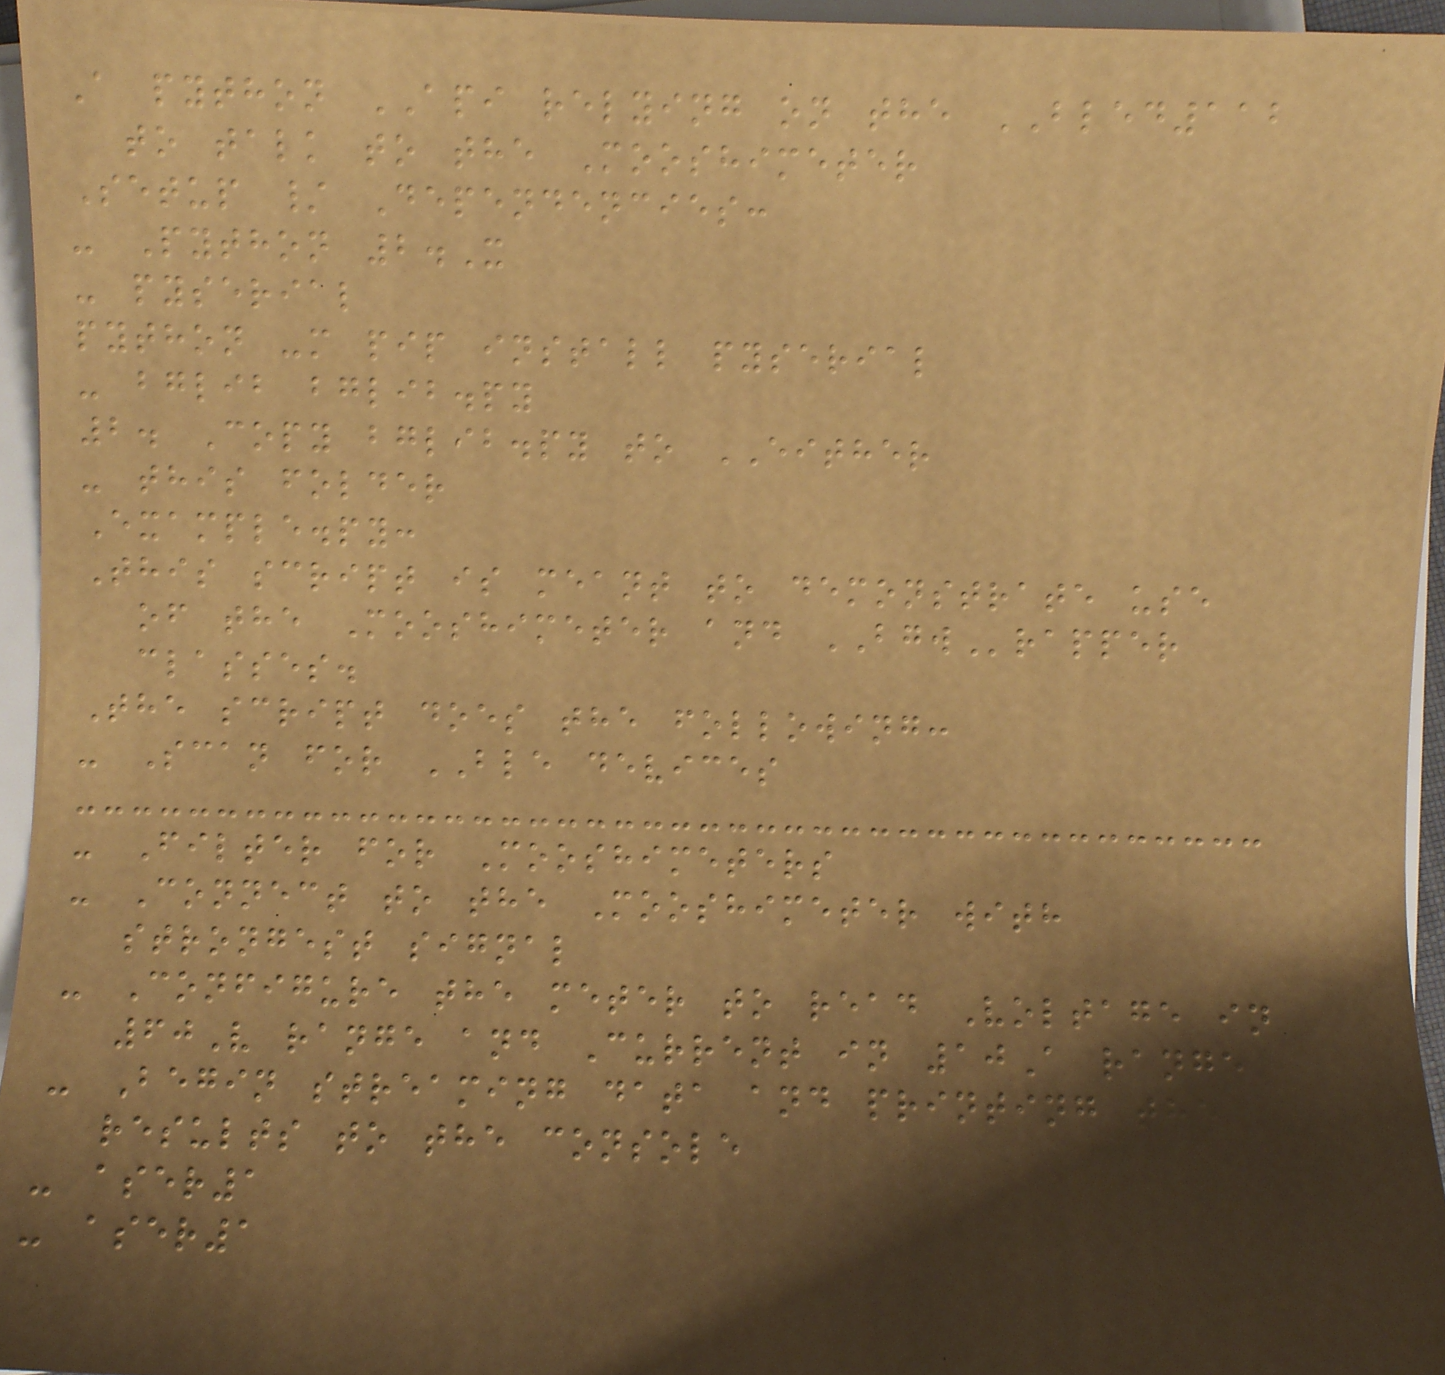A python API relying on the BLED112
to talk to the Mooshimeter
Setup / Dependencies:
- Python 2.X
- pyserial
python -m pip install pyserial
- bglib bglib.py
2. Copy bglib.py to EITHER
- this folder
Example.py:
This script is meant to demonstrate use
of the Mooshimeter and BGWrapper
classes.
The script does the following:
- Scan for BLE devices
- Filter for Mooshimeters
- Connect to the Mooshimeter with
strongest signal
- Configure the meter to read Voltage in
60V range and Current in 10A range
- Begin streaming data and printing the
results to the console
- aser1
- aser1
